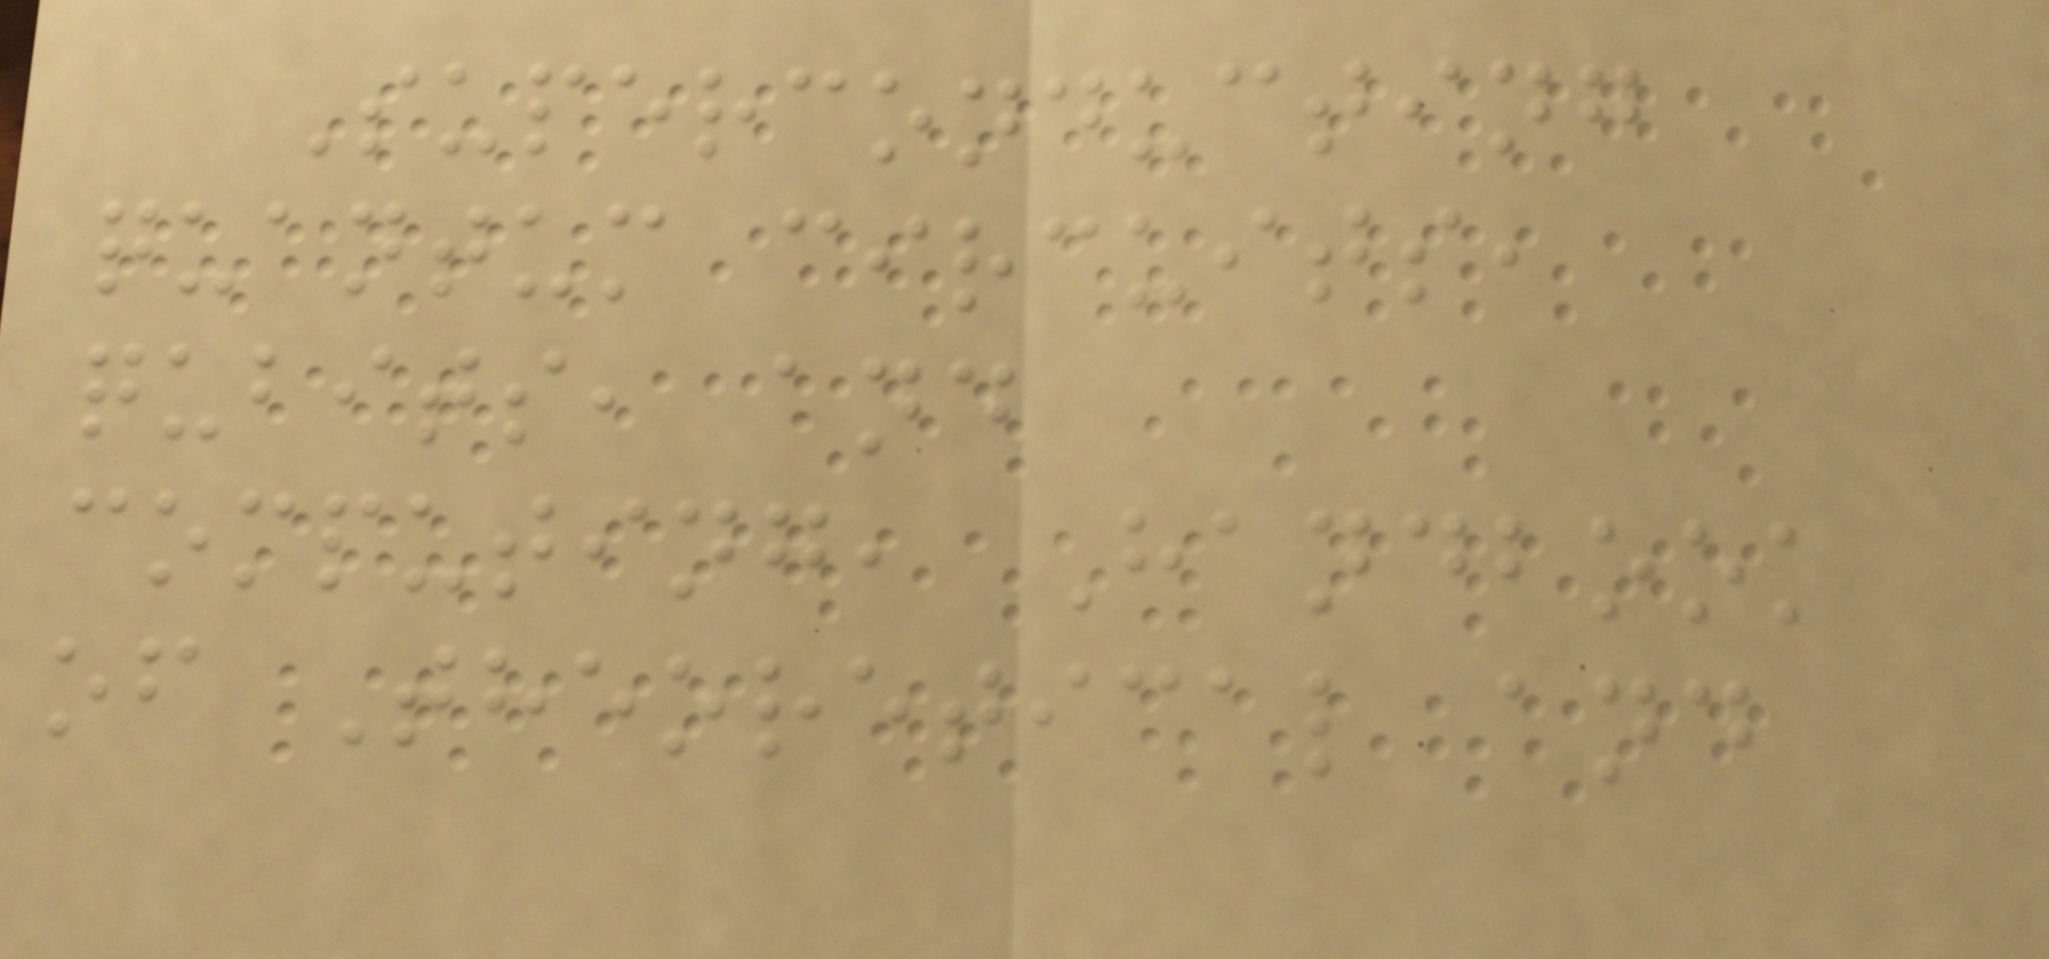Superconducting
quantum circuits,
qubits, and
computing, Handbook
of Theoretical and
